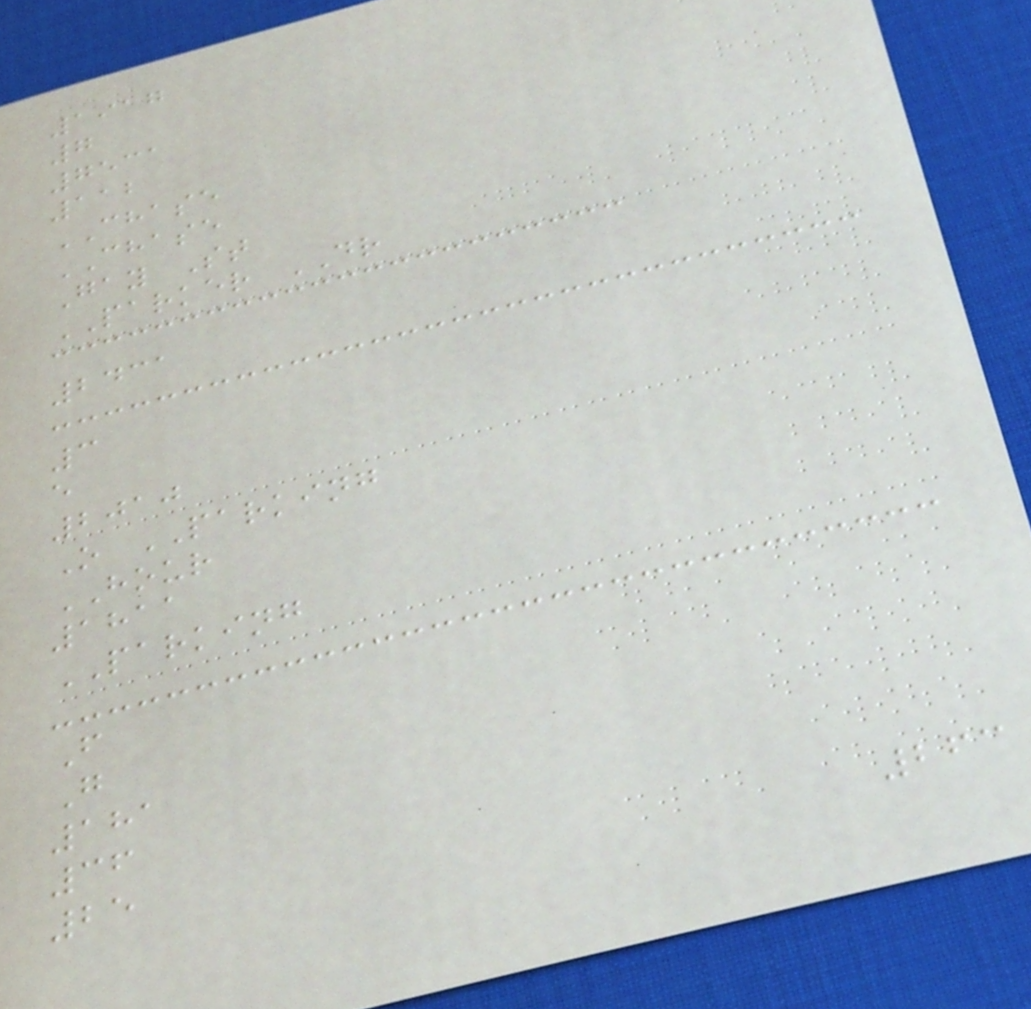1917
7
7531
112
CHASE
CHASE
Gay St
PARKER DR
2431
3
e
2010
O PARKING
HOUR
1811
PARKING
F
G
181
36
25
263
